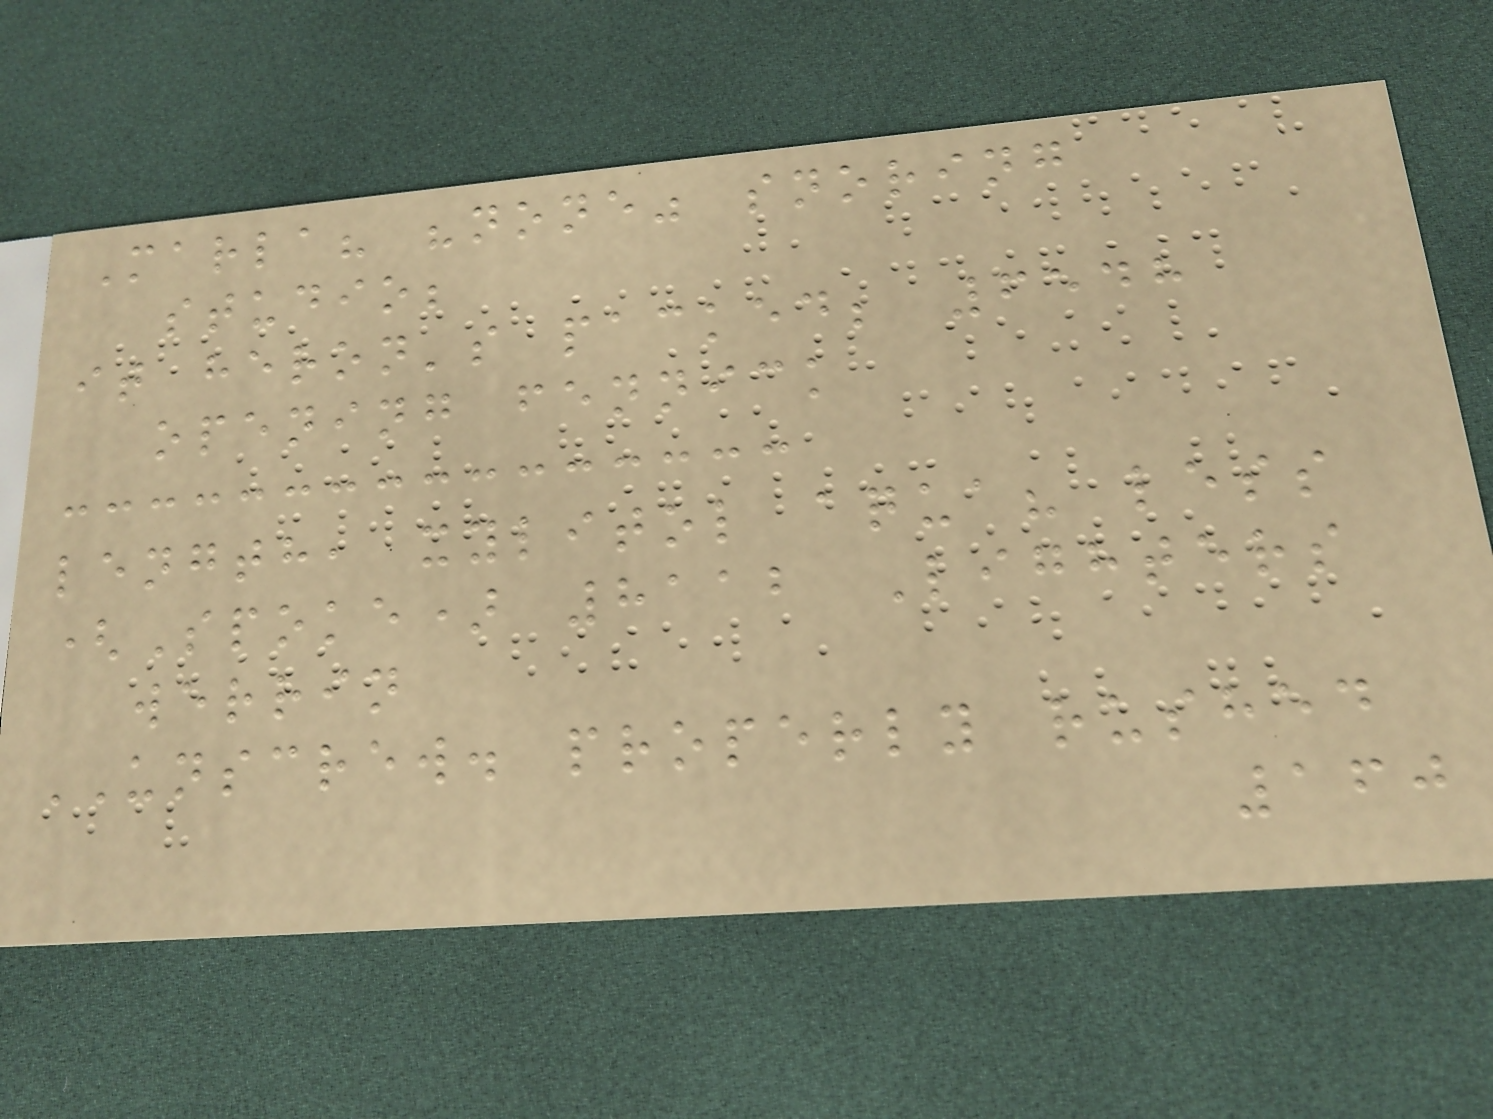Marla? "none" snoring
studio;
it heron's packed; 6548
opening fennick
length, xylitol aqua? less
(Spoke) 8112 Lighters
werrin
UNSCREW. properly rushed
160
